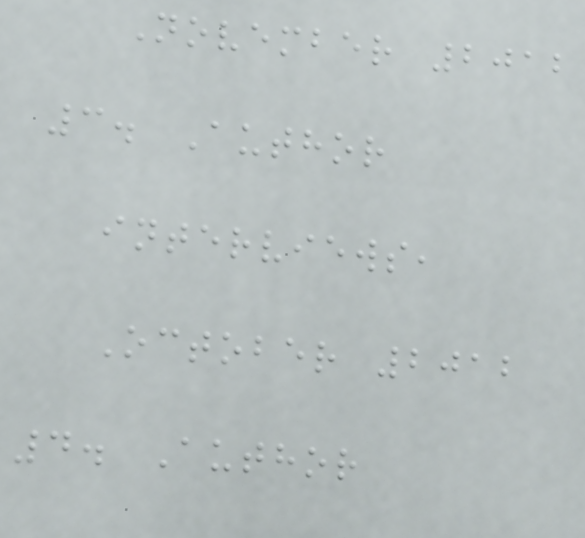November 2012
3. Author
interviews,
October 2012
4. Author
